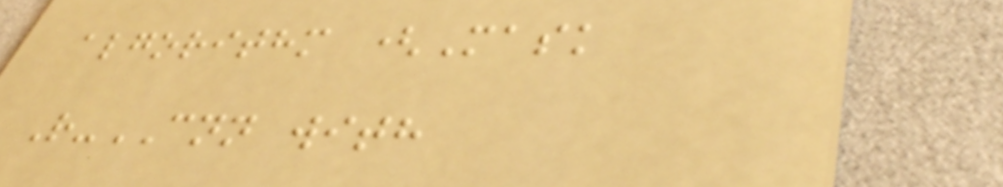algorithm (Mask
R-CNN with
